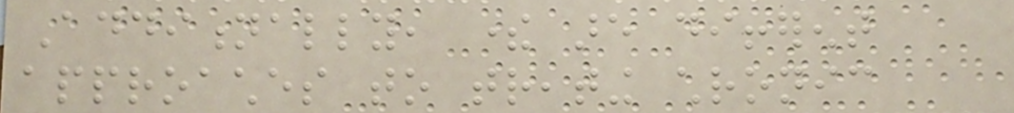Additionally, there are different
approaches to treating chronic
